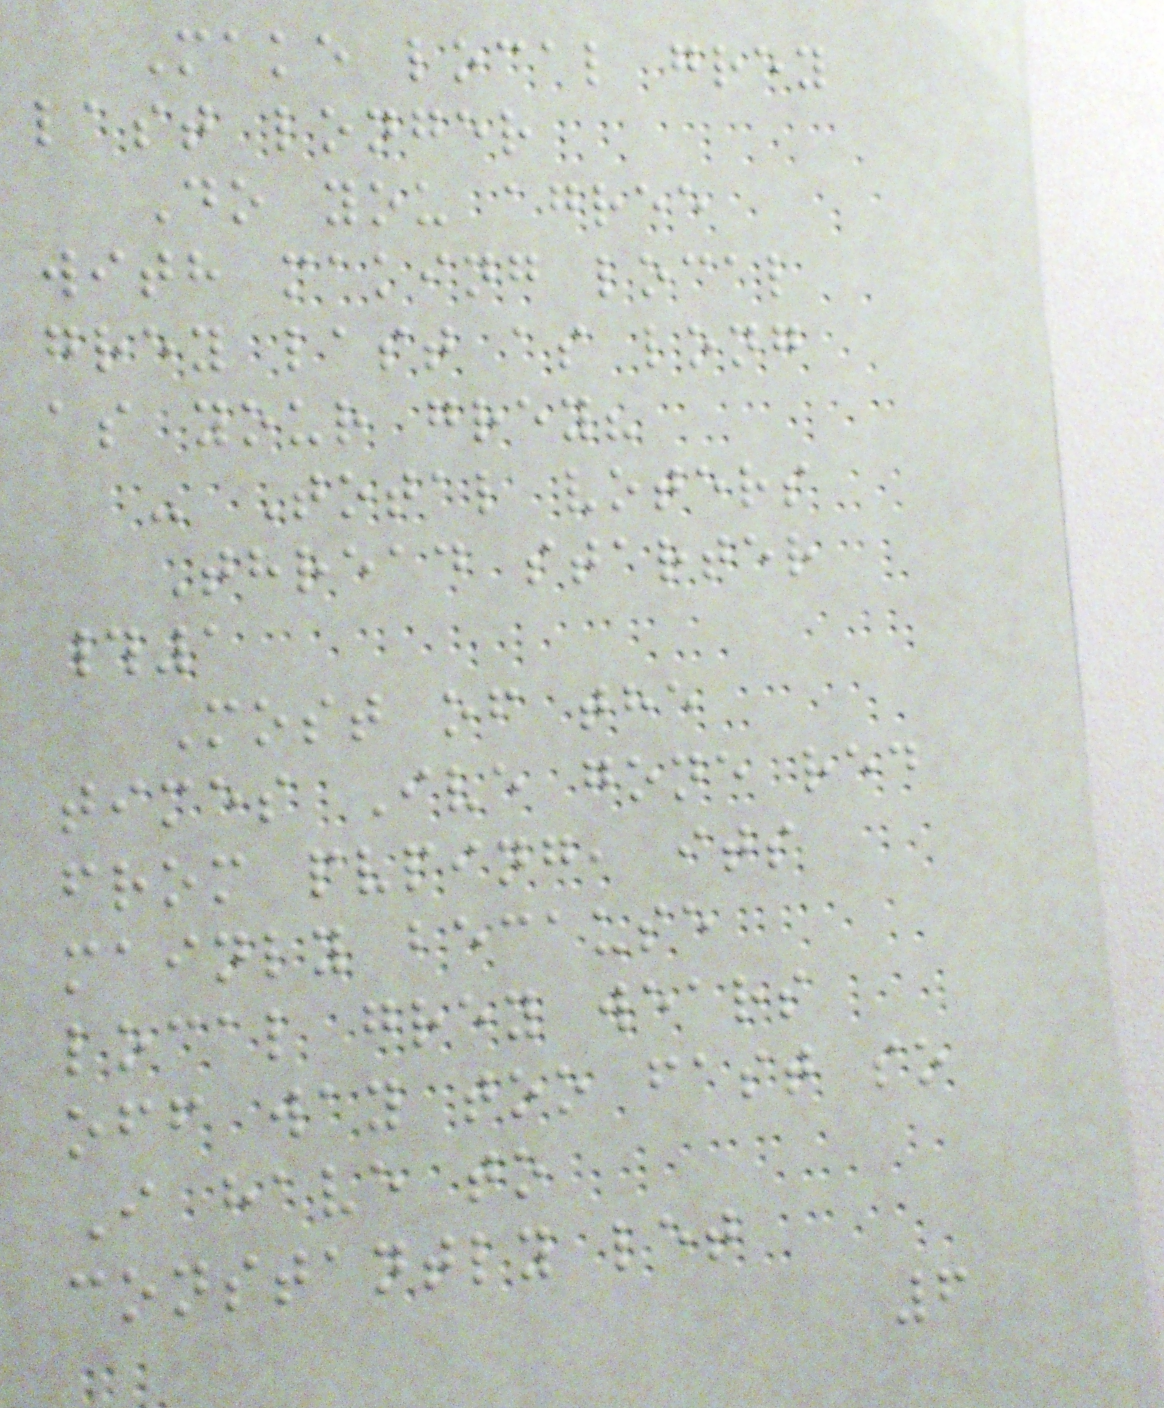Make local grey
last longer
Do you agree
with making local
grey last as long
as your grey?
- Total voters
Thread starter
#1
Most of the
times Ive gone red
from pvping, its
mainly because
local grey wears
off way too fast so
I have to
constantly let
6
